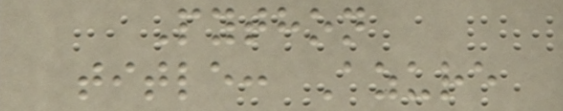Python
title: Azure
